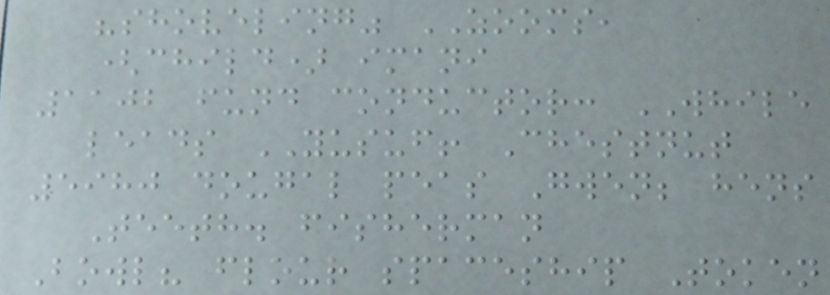"shoveling" ZOOMS,
(child) imani
1102 fund conductor: WHILE
leads YUSUF! Chestnut
5980 dougal peas Gwen; hens
Teeth. fisherman
Bowl? flour spaceship Token
